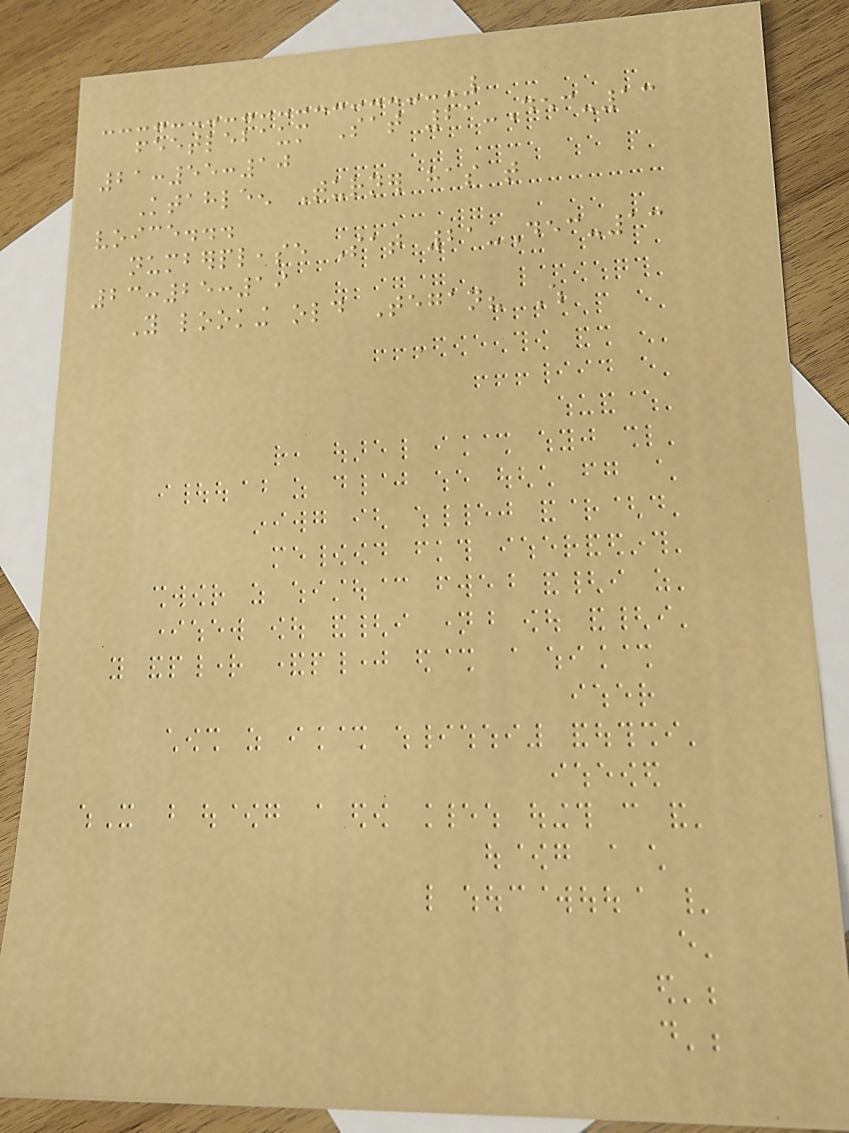feetlebaum Sat 21-Dec-13
21:55:10
Ktahleen Turner has that
voice...
numberplease Sat 21-Dec-13
23:25:19
You looking old Tegan? Which
